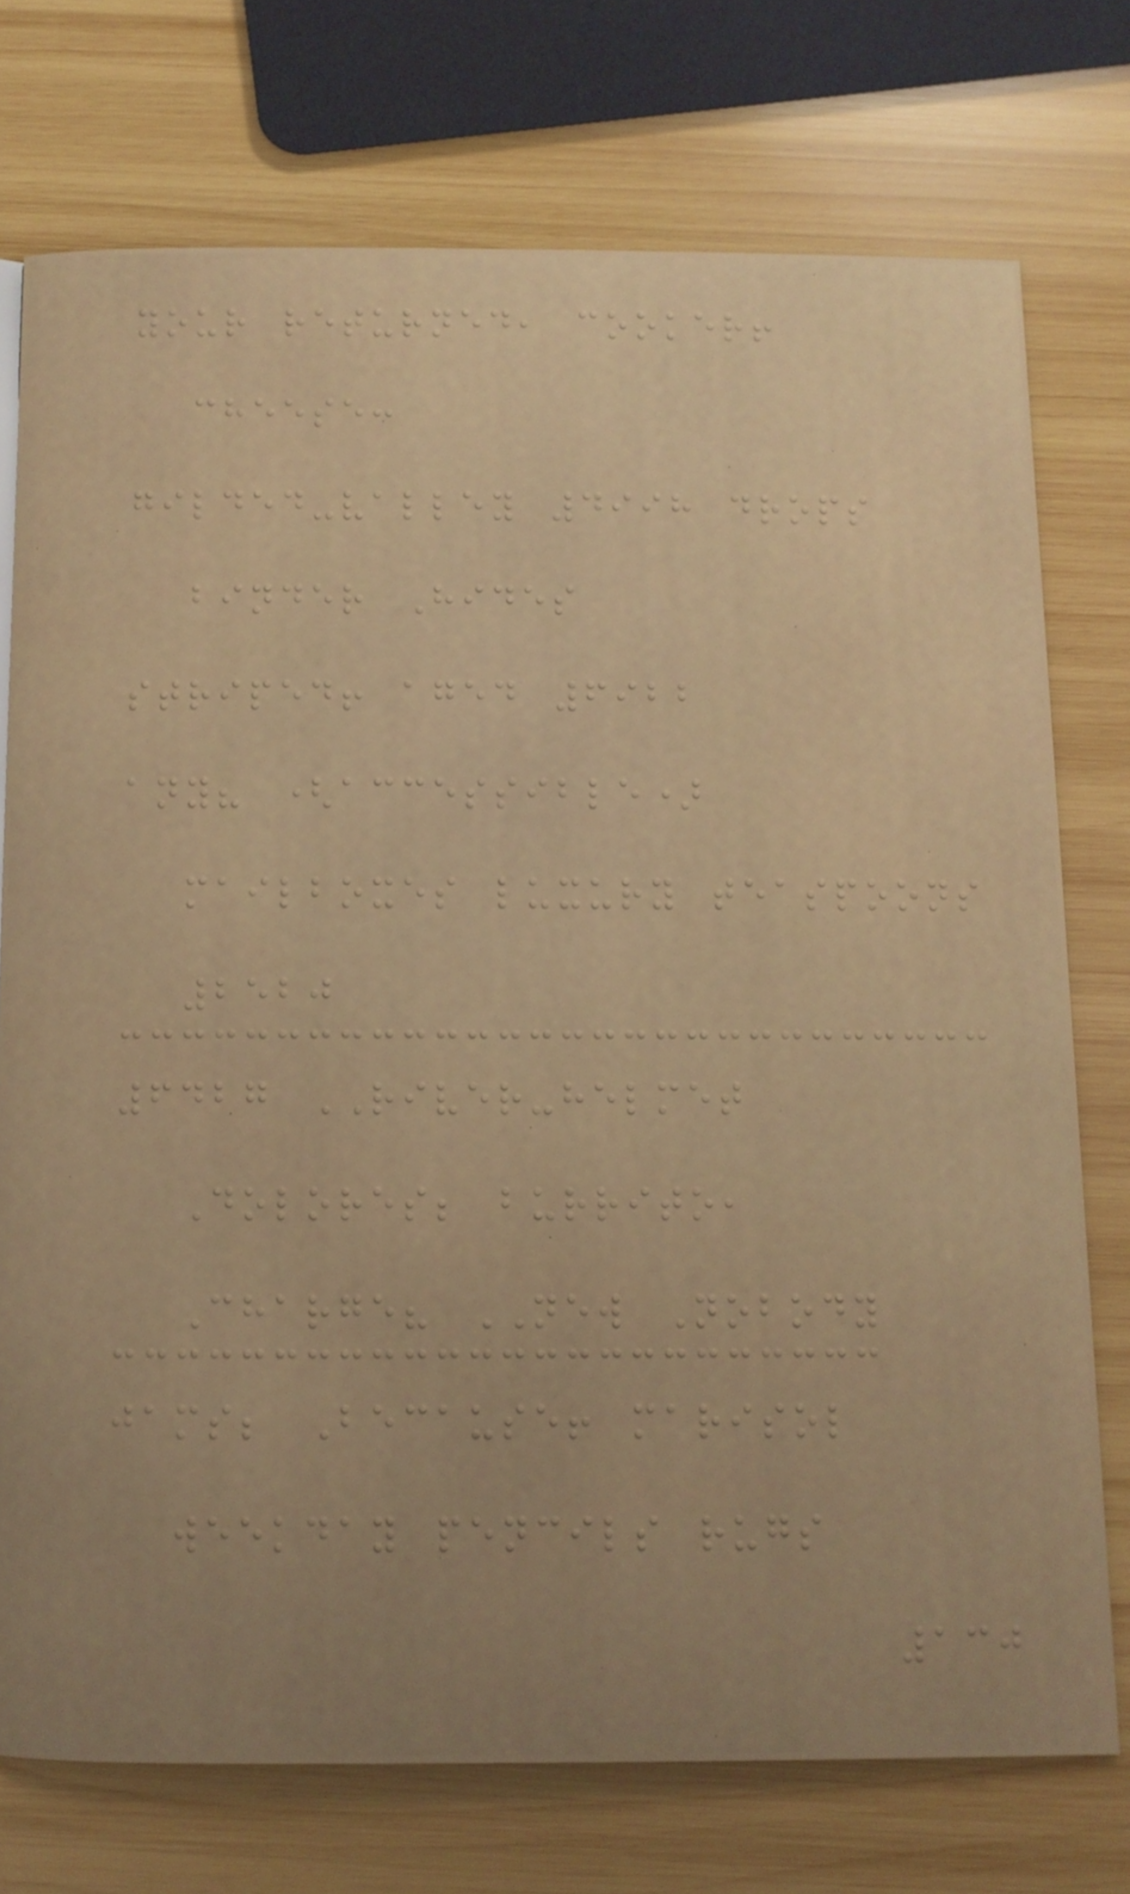your returned, cooker!
cheese:
gilded-valley 4998 drops
binder Hides
striped! aged 6922
any? (accessible)
mailboxes luxury teaspoons
2520
6427 RIVER-helmet
Dolores; burrito,
Charge? NEW Nobody
jams; Because! marisol
weekday pencils rugs
130
